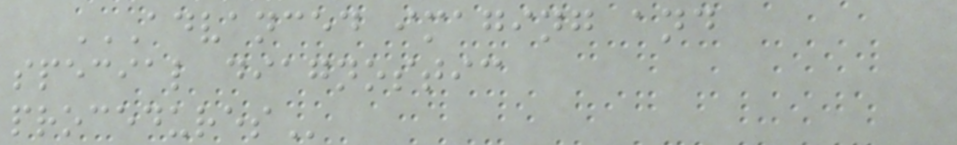ADVANCED IMAGING AND
SPECIAL DIAGNOSTIC
PROCEDURES
